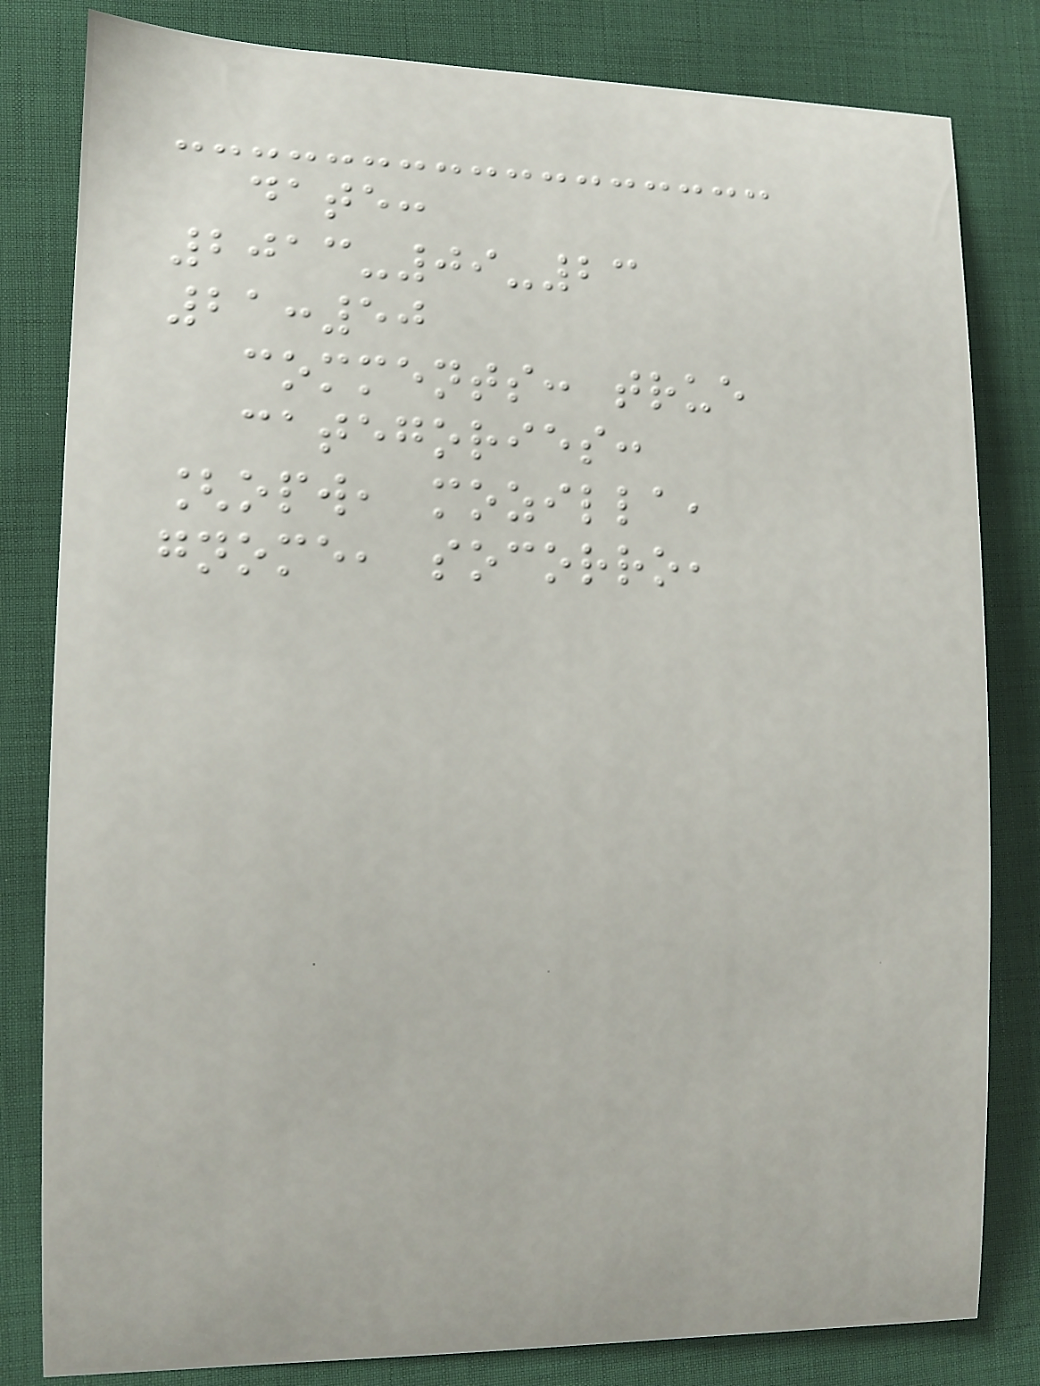date:
2013-09-23
21:50
comments: true
categories:
[opw, mozilla,
gnome, socorro,
